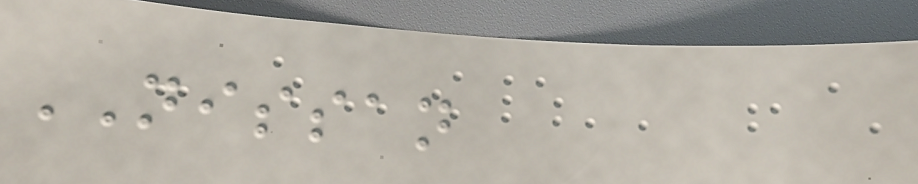NISSAN
